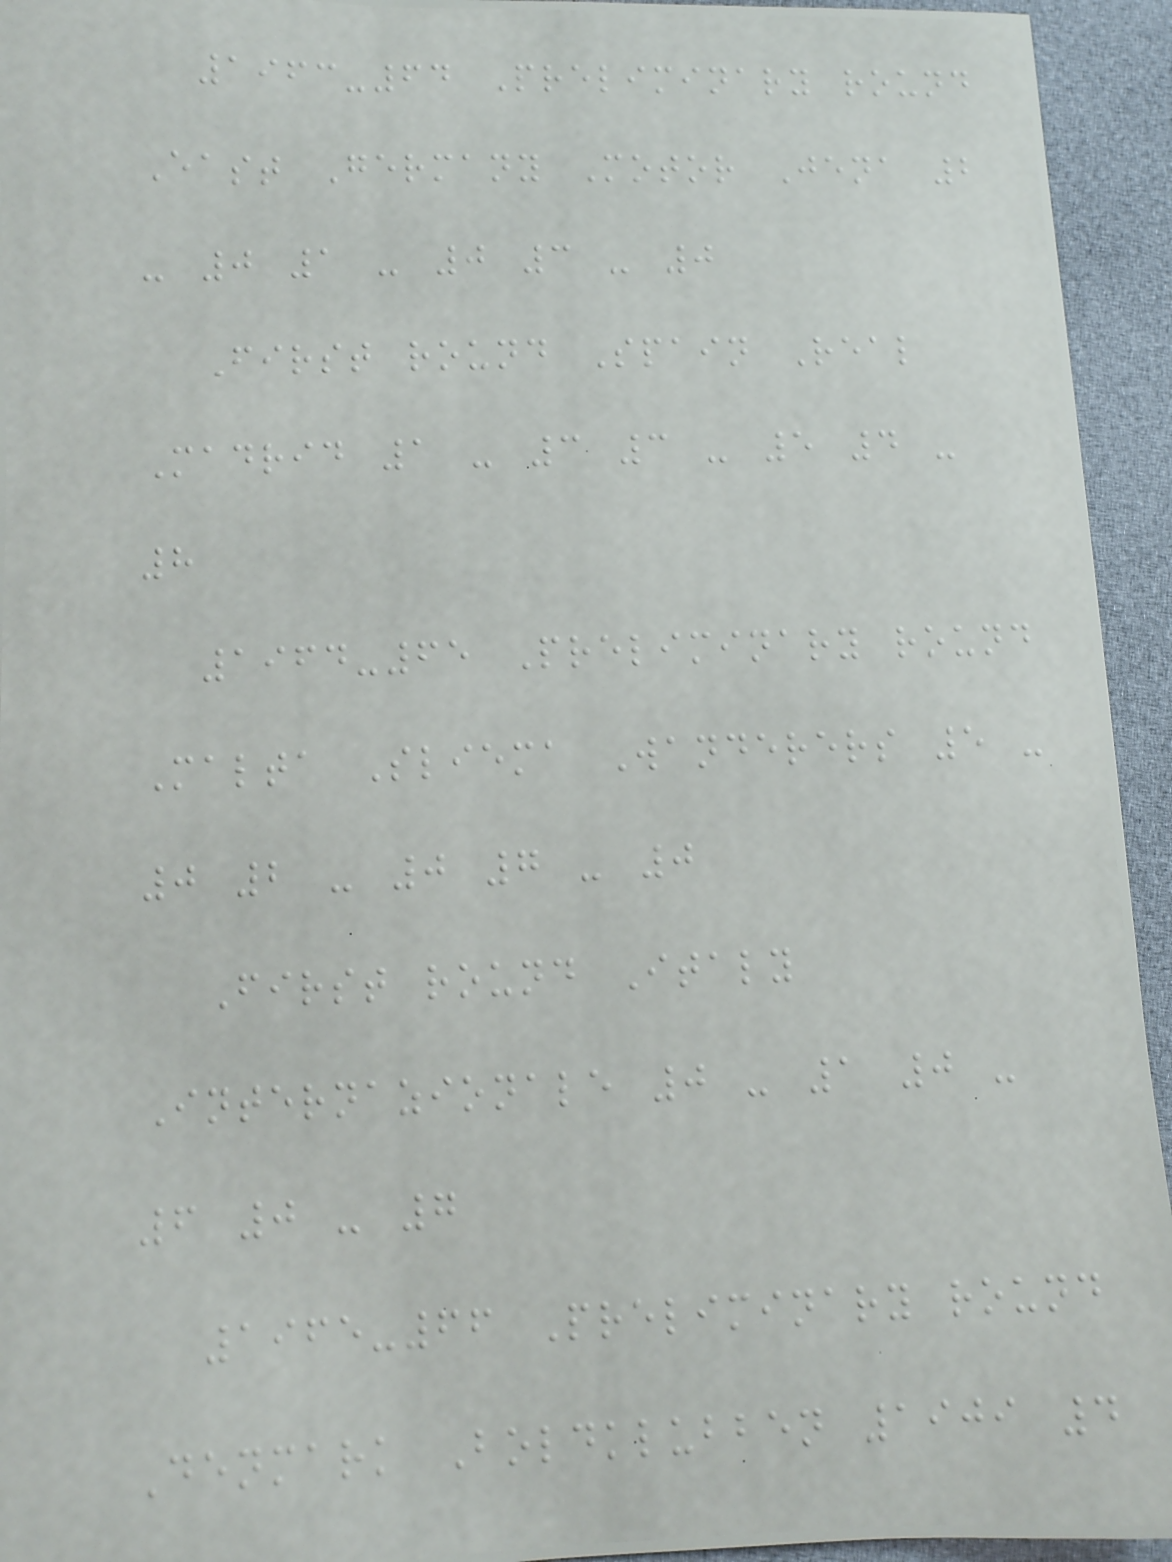1963-64 Preliminary round
East Germany Motor Jena 2
- 0 1 - 0 3 - 0
First round Spain Real
Madrid 1 - 3 3 - 5 4 -
8
1964-65 Preliminary round
Malta Sliema Wanderers 5 -
0 2 - 0 7 - 0
First round Italy
Internazionale 0 - 1 0 -
6 0 - 7
1965-66 Preliminary round
Denmark Boldklubben 1909 4
